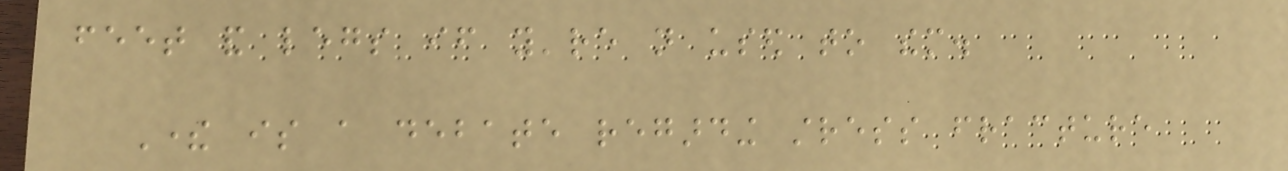feet and legs if you're not used to them.
There is a debate regarding stress fracture
